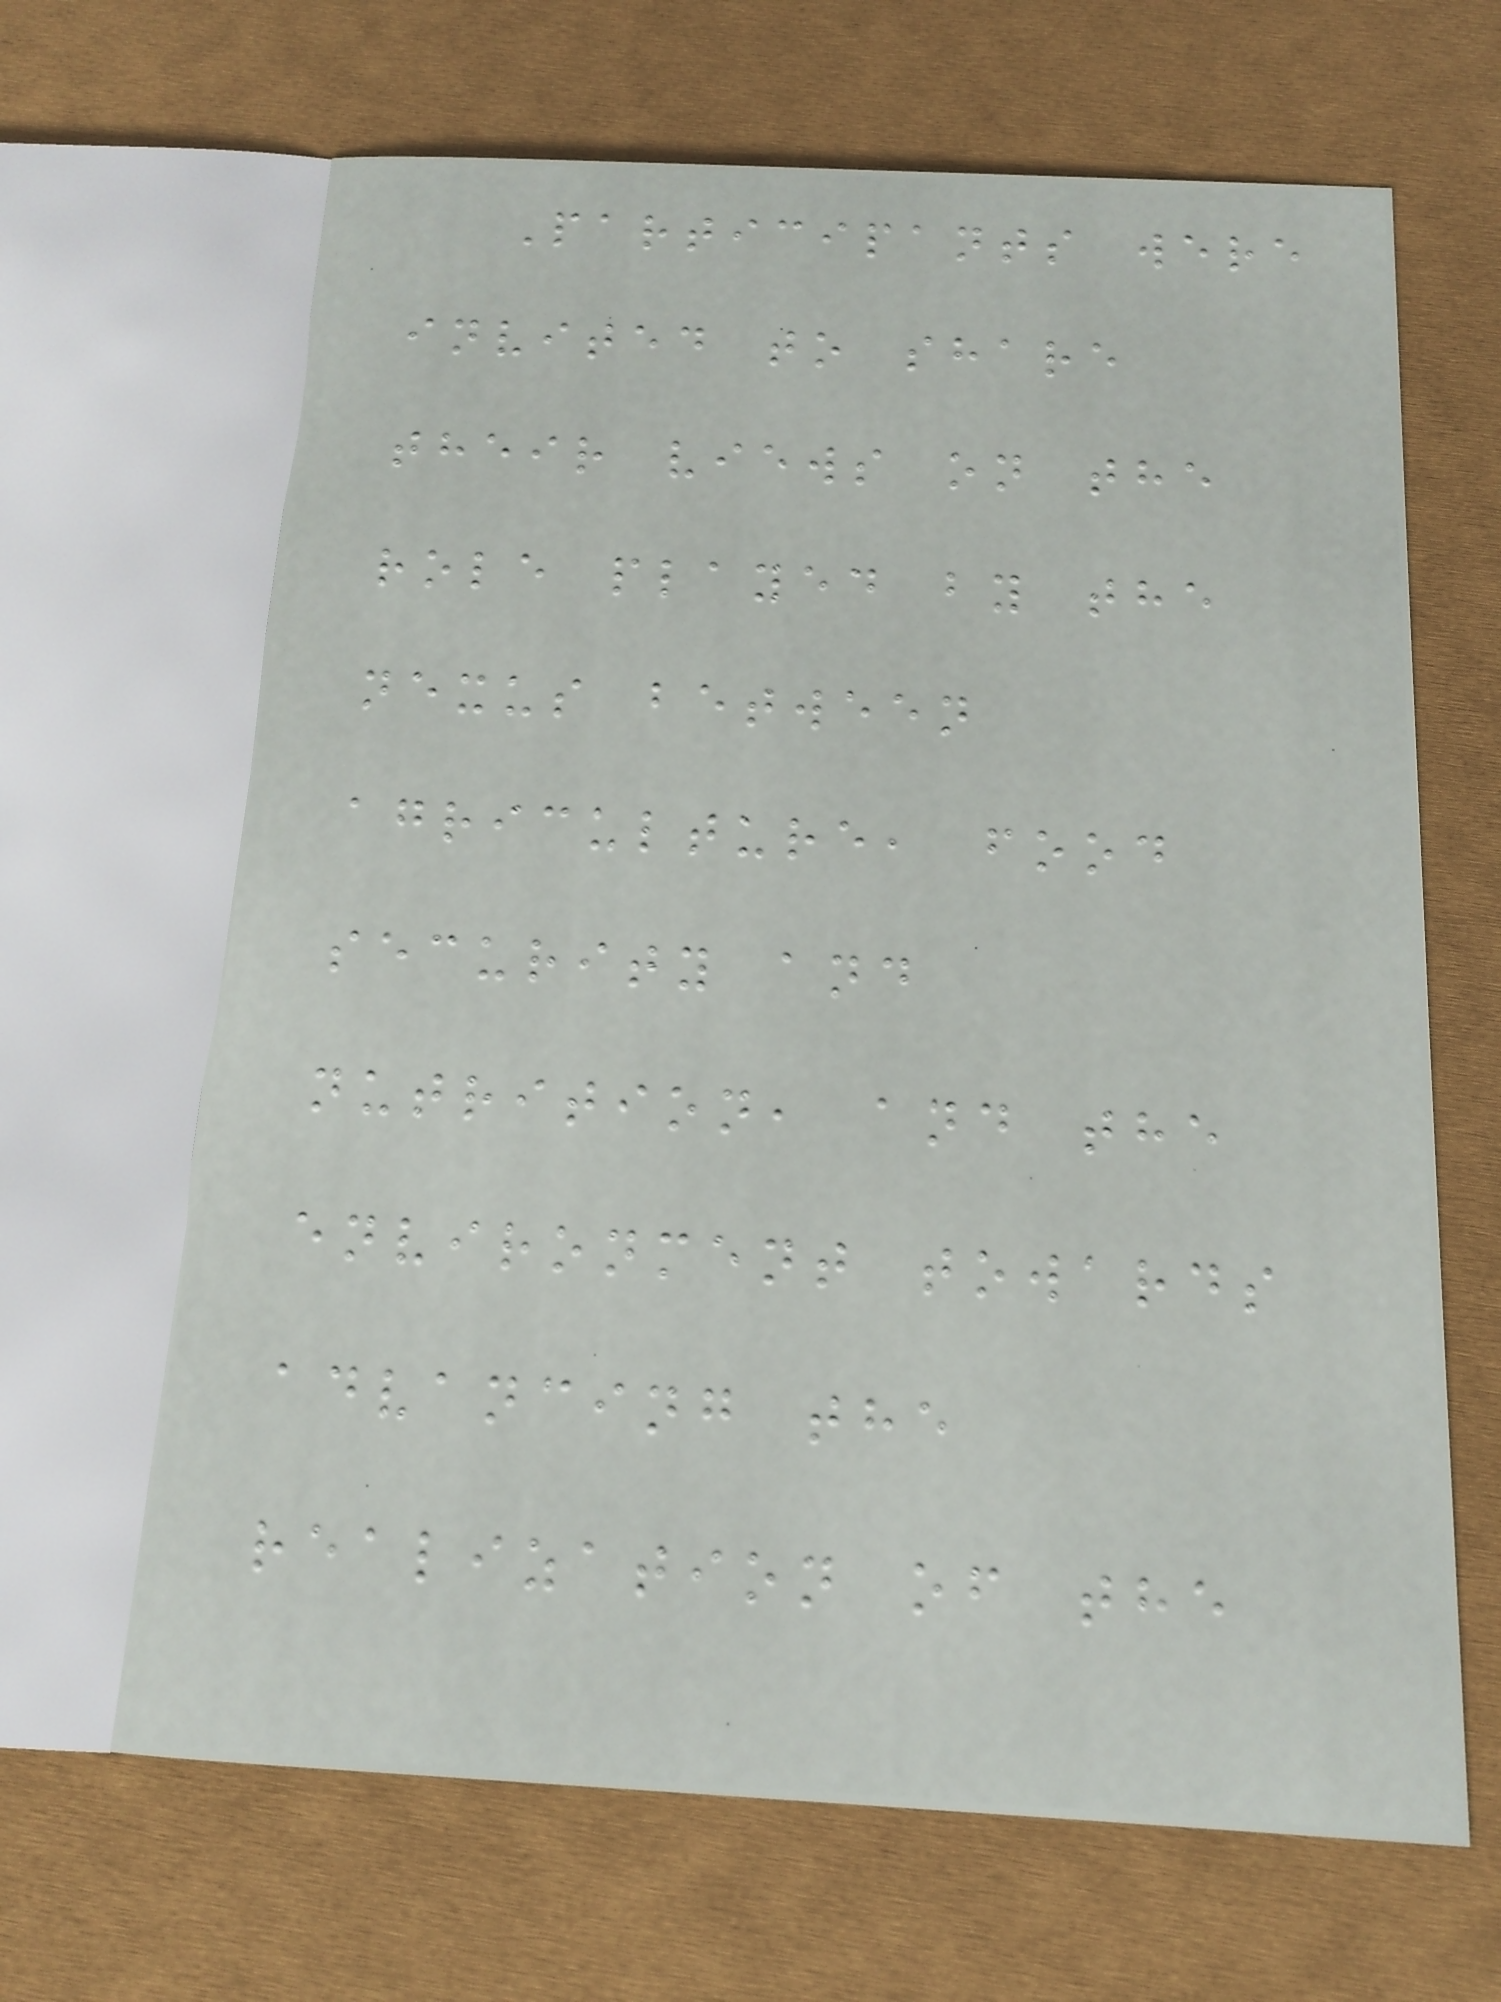Participants were
invited to share
their views on the
role played by the
nexus between
agriculture, food
security and
nutrition, and the
environment towards
advancing the
realization of the
